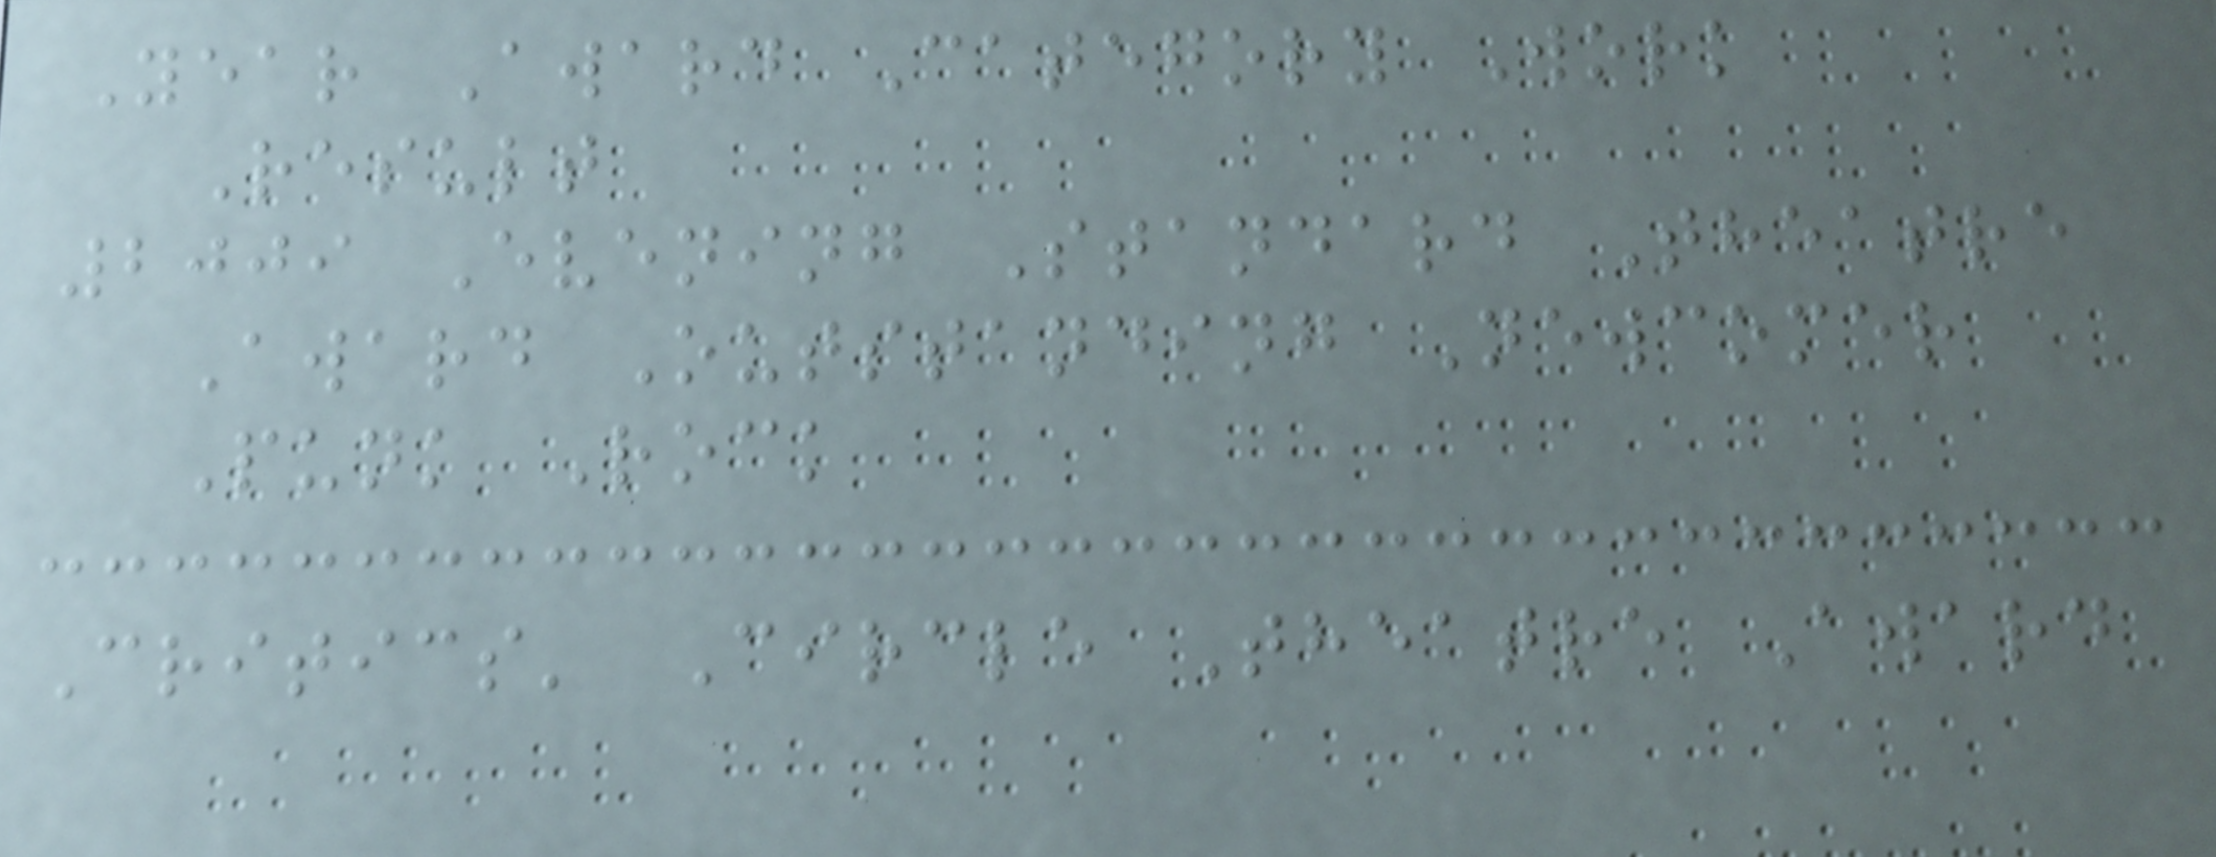Year Award Category Work
Result
2009 Evening Standard Theatre
Award Outstanding Newcomer
Punk Rock
Critics' Circle Theatre Award
